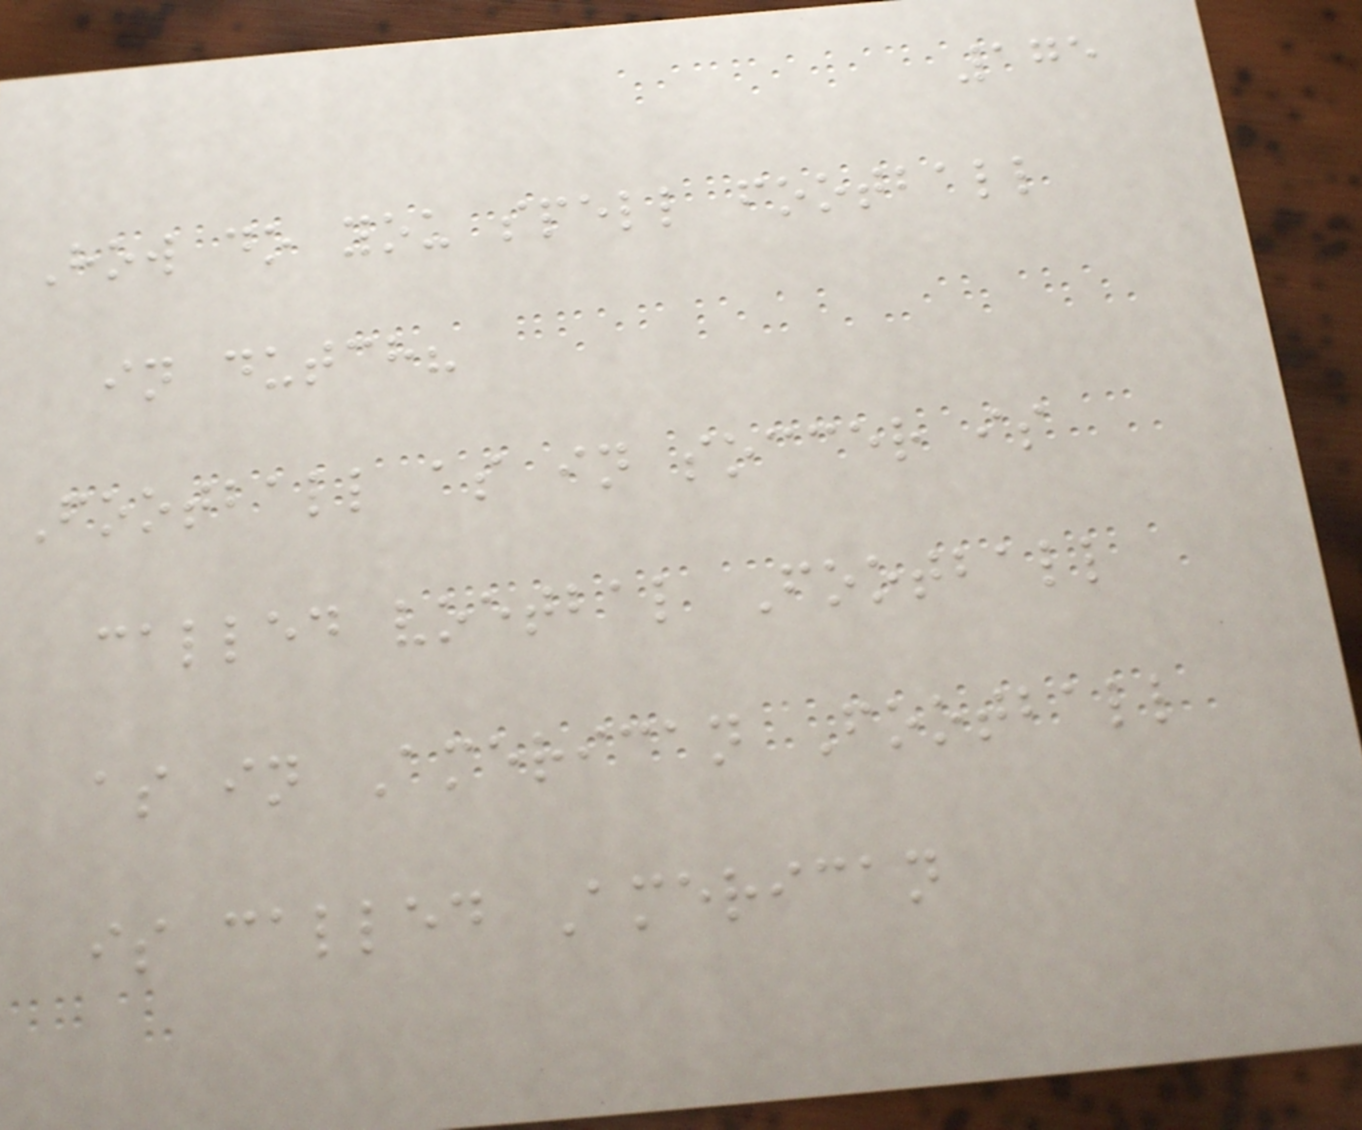175
How do you spell football
in dutch?
Football as in soccer is
called voetbal Football
as in American Football
is called American
